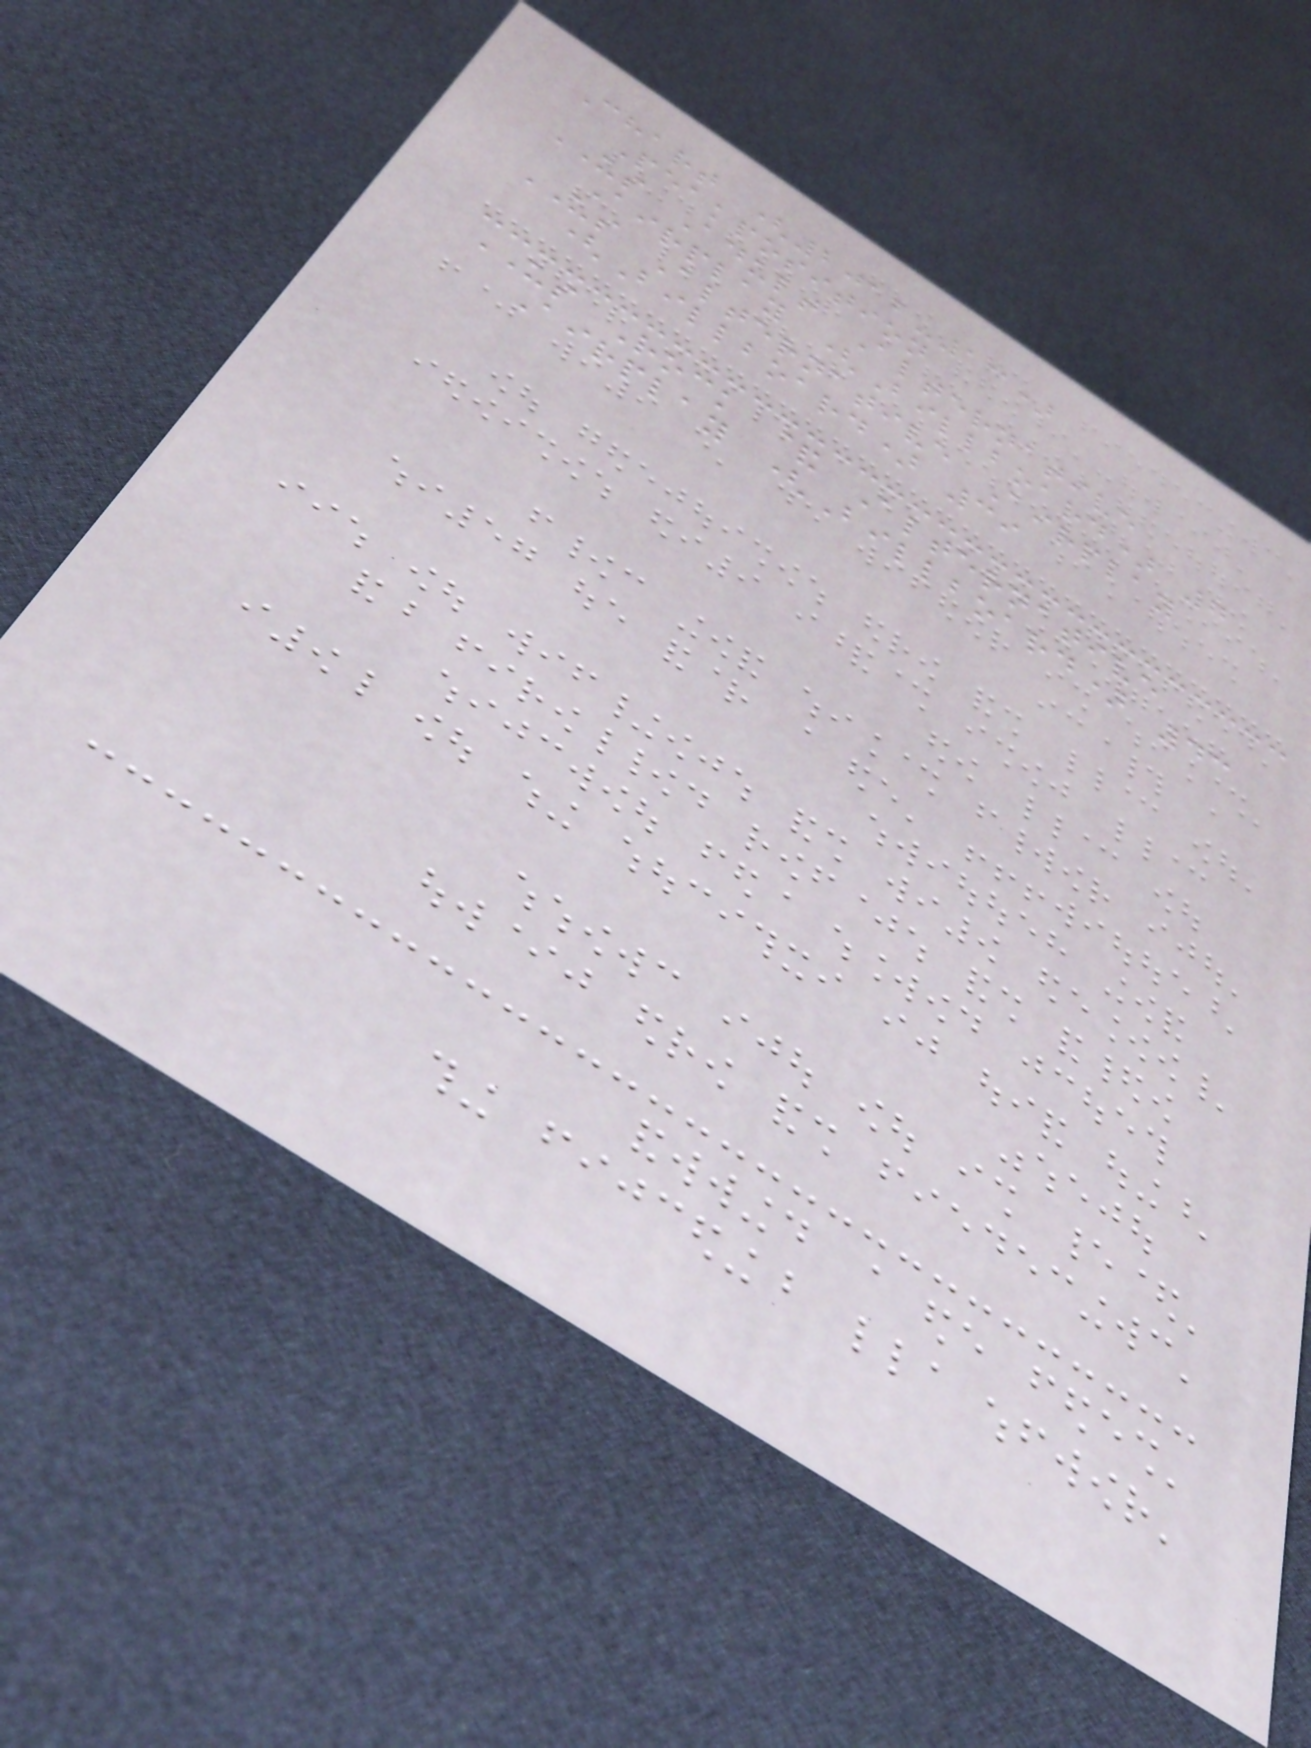Chart (2012-13)
Peakposition
US Adult Alternative
Airplay (Billboard) 7
US Alternative Airplay
(Billboard) 39
US Rock & Alternative
Airplay (Billboard) 43
